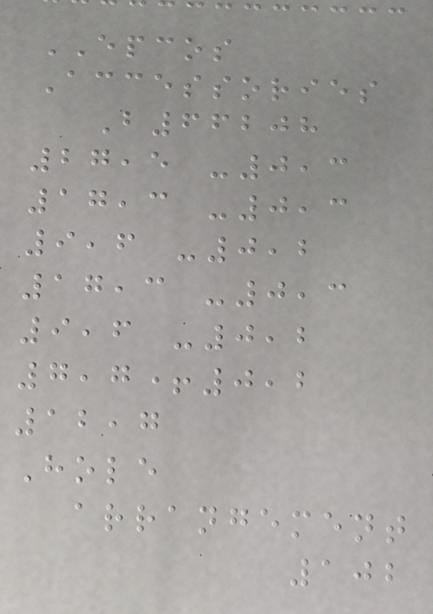EPCOS
Accessories
B66208
27,5 -0,3
17,3 -0,3
9,6 -0,2
17,3 -0,3
9,6 -0,2
7,7+0,2
12,7
Hole
arrangement
102
